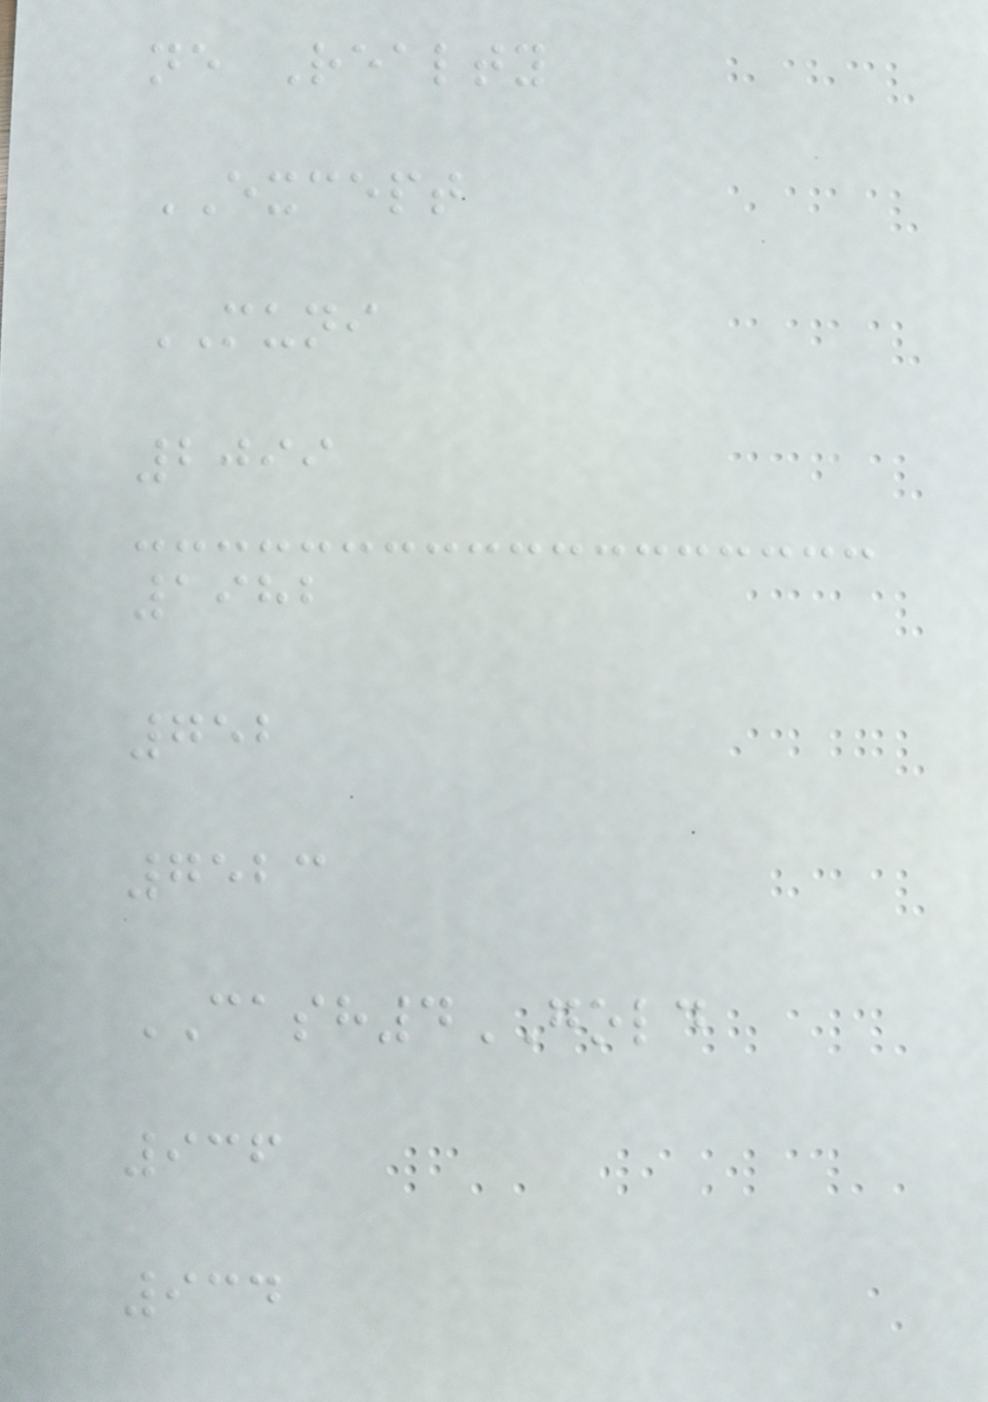ne Realty
EXCEPT
MUNI
2099
1982
752
7523
CASH4GOLD
936
934
